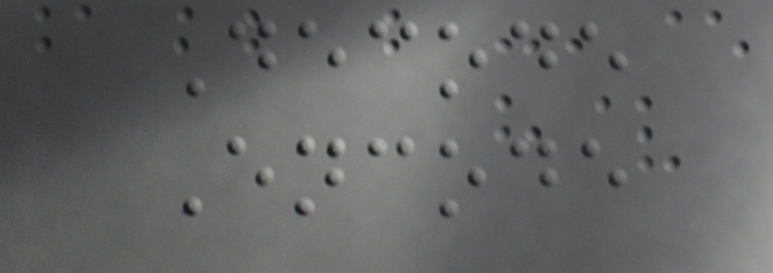Decode
Encode
